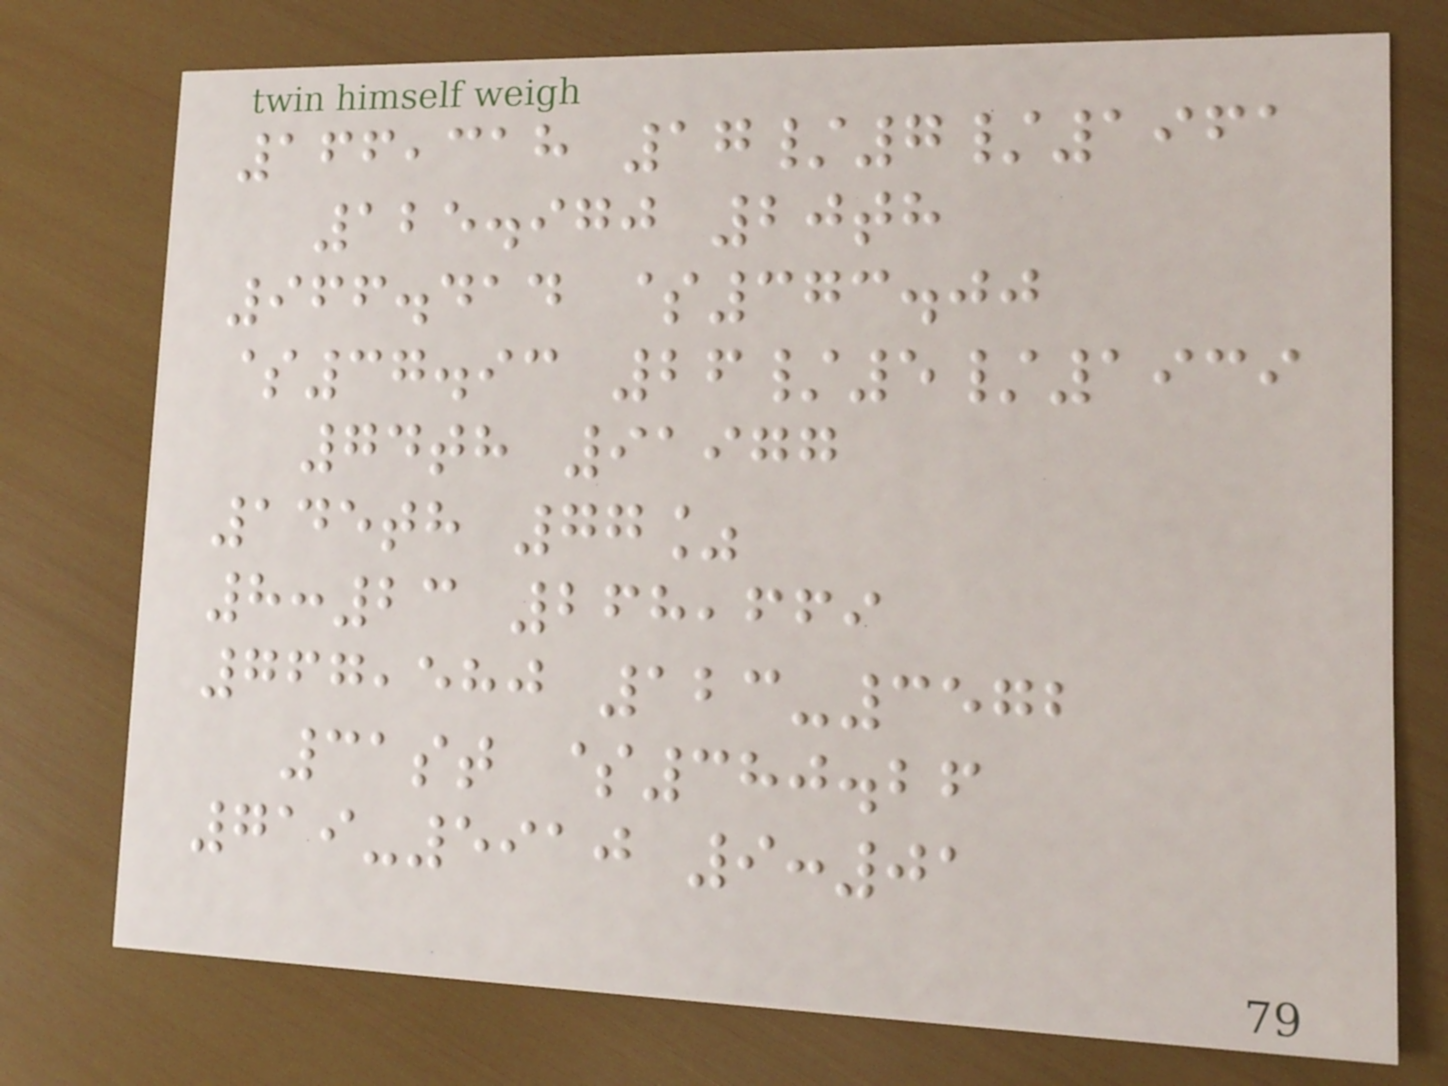166,318 17/7/1961
125.970 20th
966.414 $373.00
$37.93 26/5/1939
74th 91977
145th 77%
8:23 268,669
767,580 123-3572
31st $380.26
719-5910 9:01
